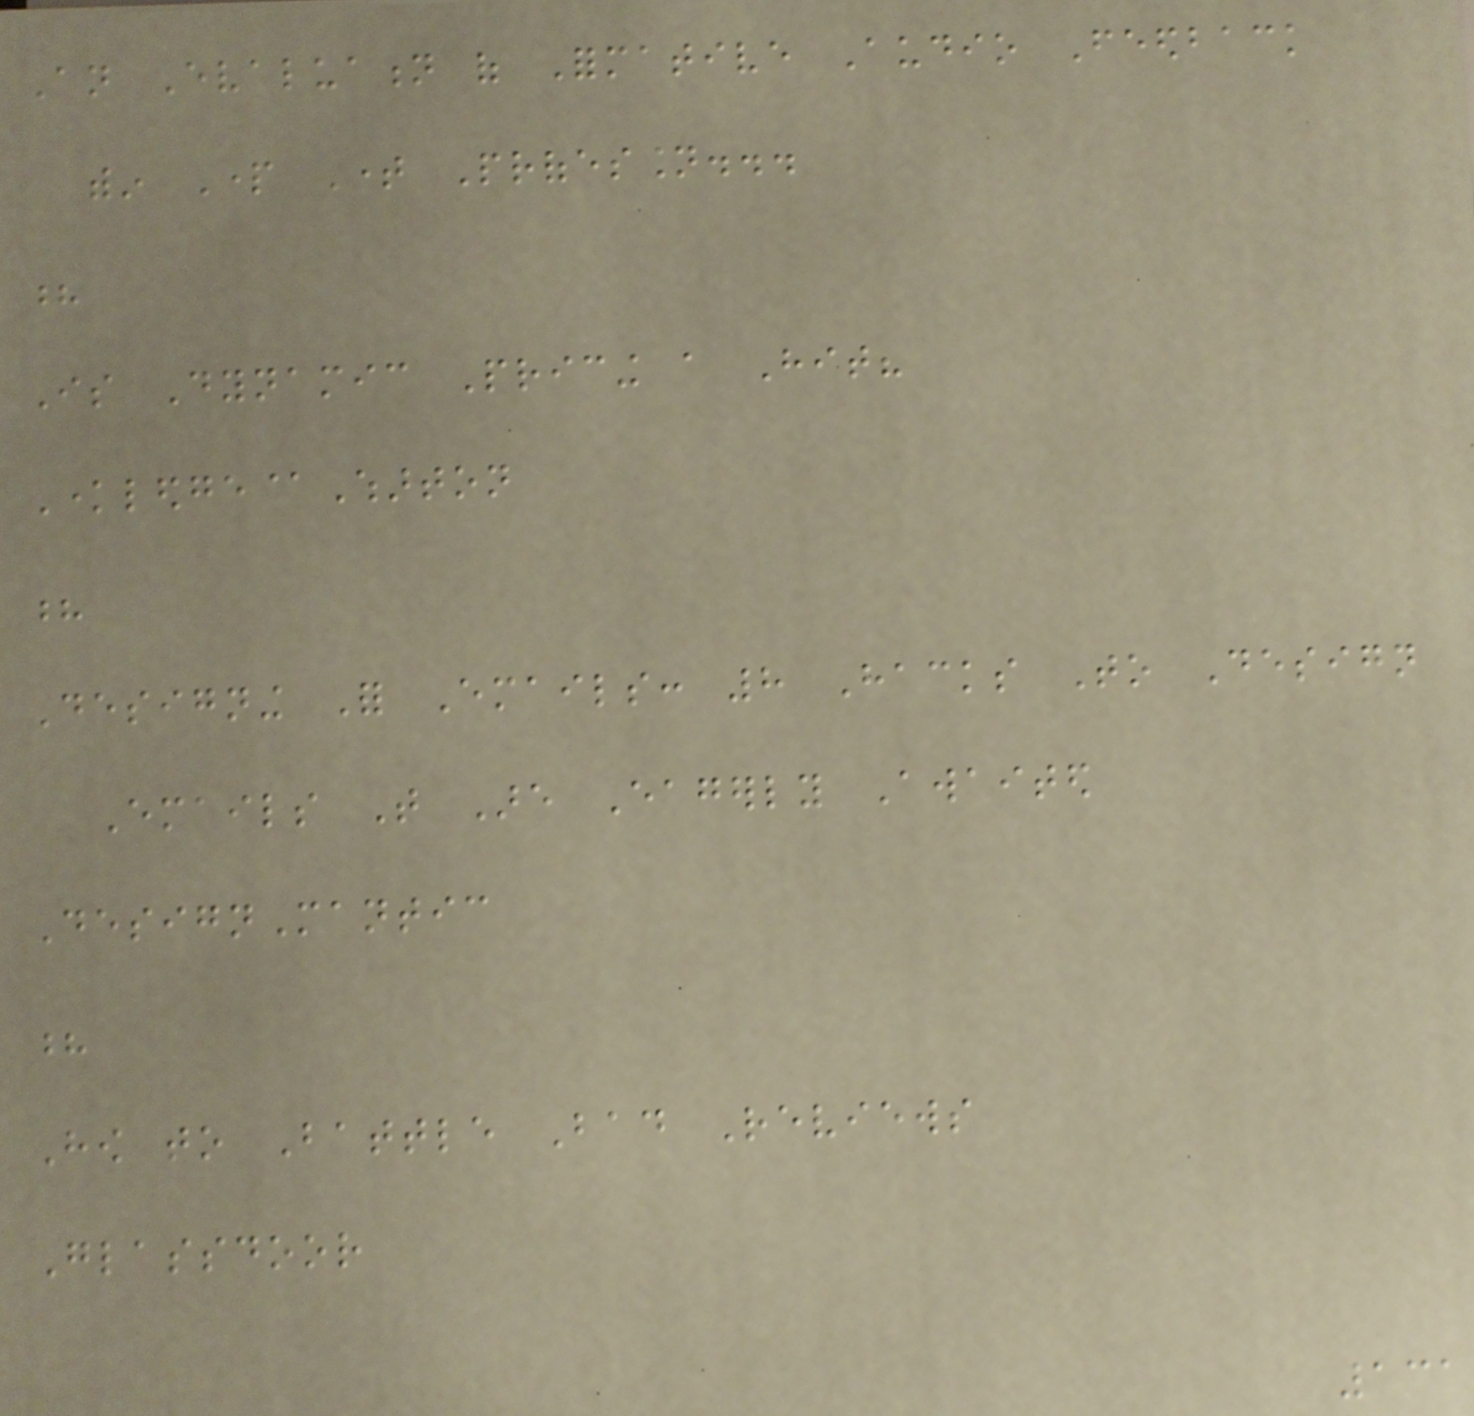An Evaluation of Formative Audio Feedback
within Part Time Profession...
?
Is Dynamic Pricing a Hit?
Knowledge@Wharton
?
Designing For Emails: 8 Hacks To Design
Emails That Are Eagerly Awaited
DesignMantic
?
How to Battle Bad Reviews
Glassdoor
131
